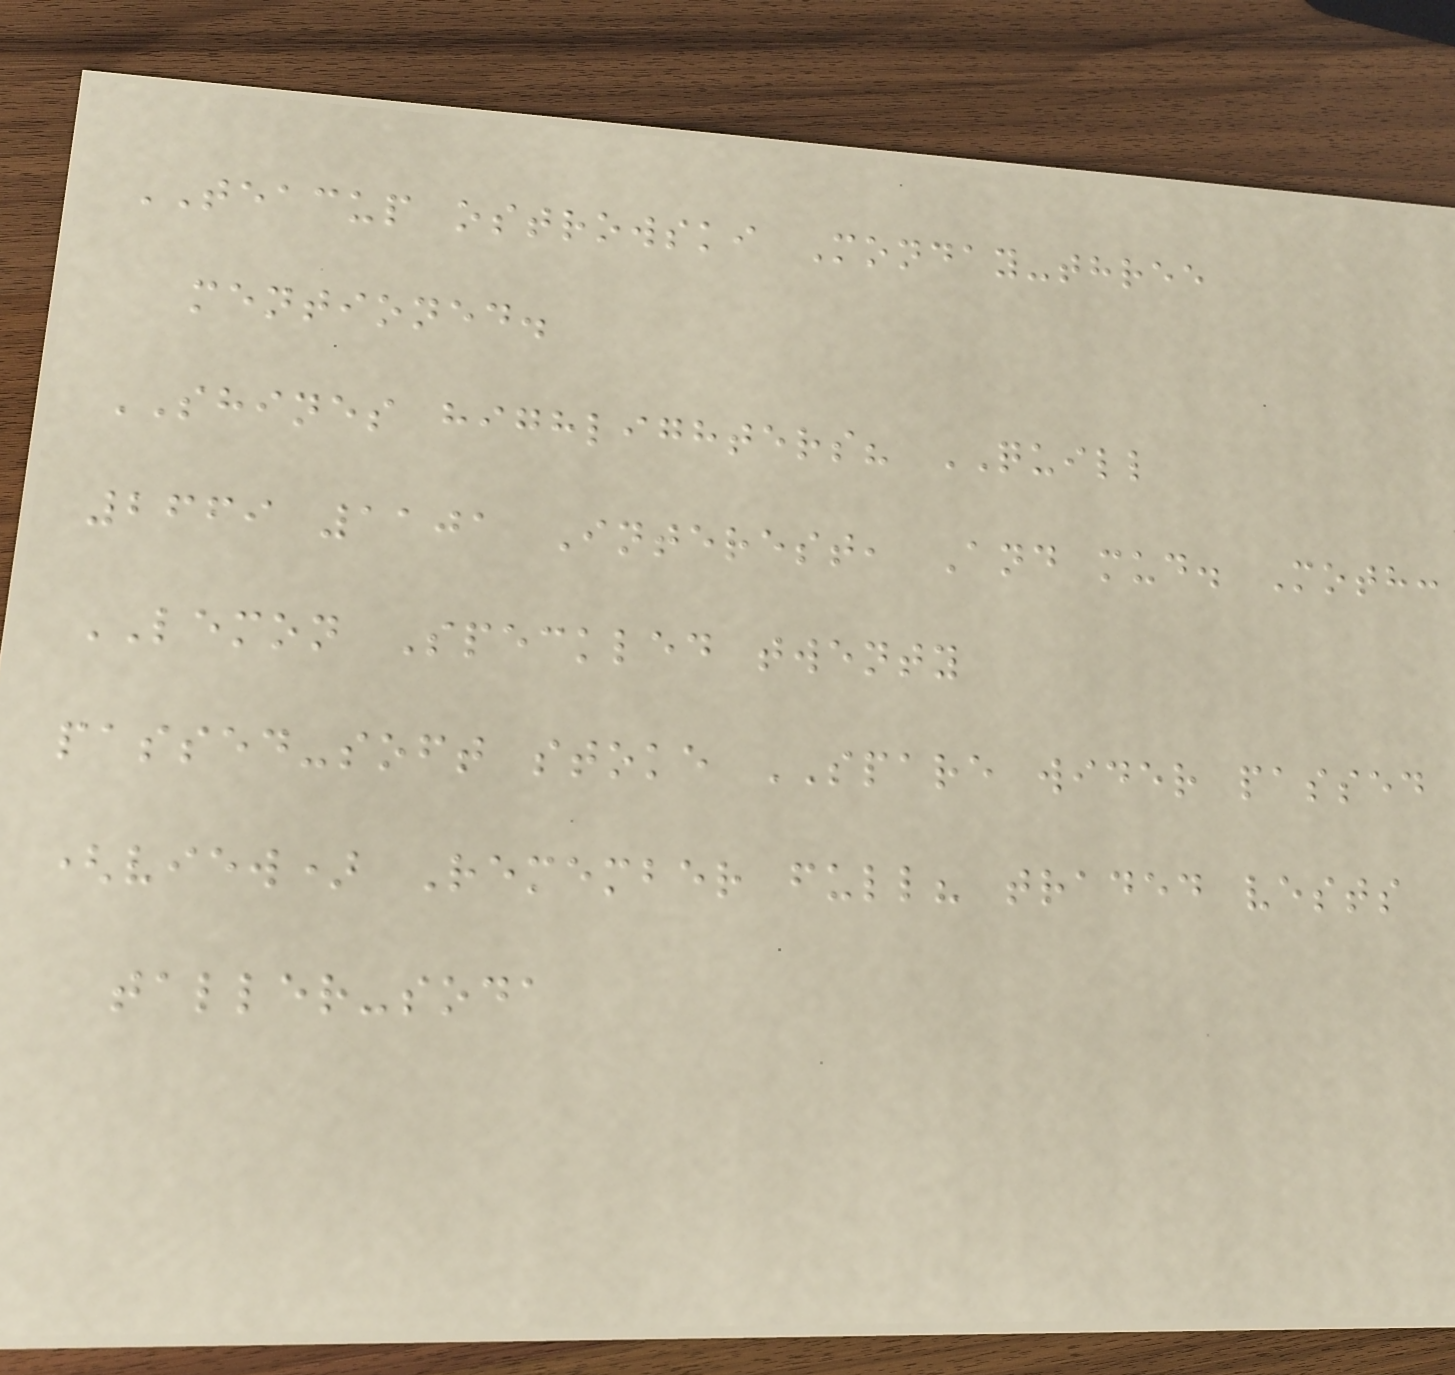TEACUP ostrowski Monday-three
mentioned.
SHINES highlighters? QUILL
2669 1101 Interest, And mud. Moth:
LEMON Speckled twenty
passed-soft stoke SPARE wider passed
(view) Remember full? traded vests
taller-soda
